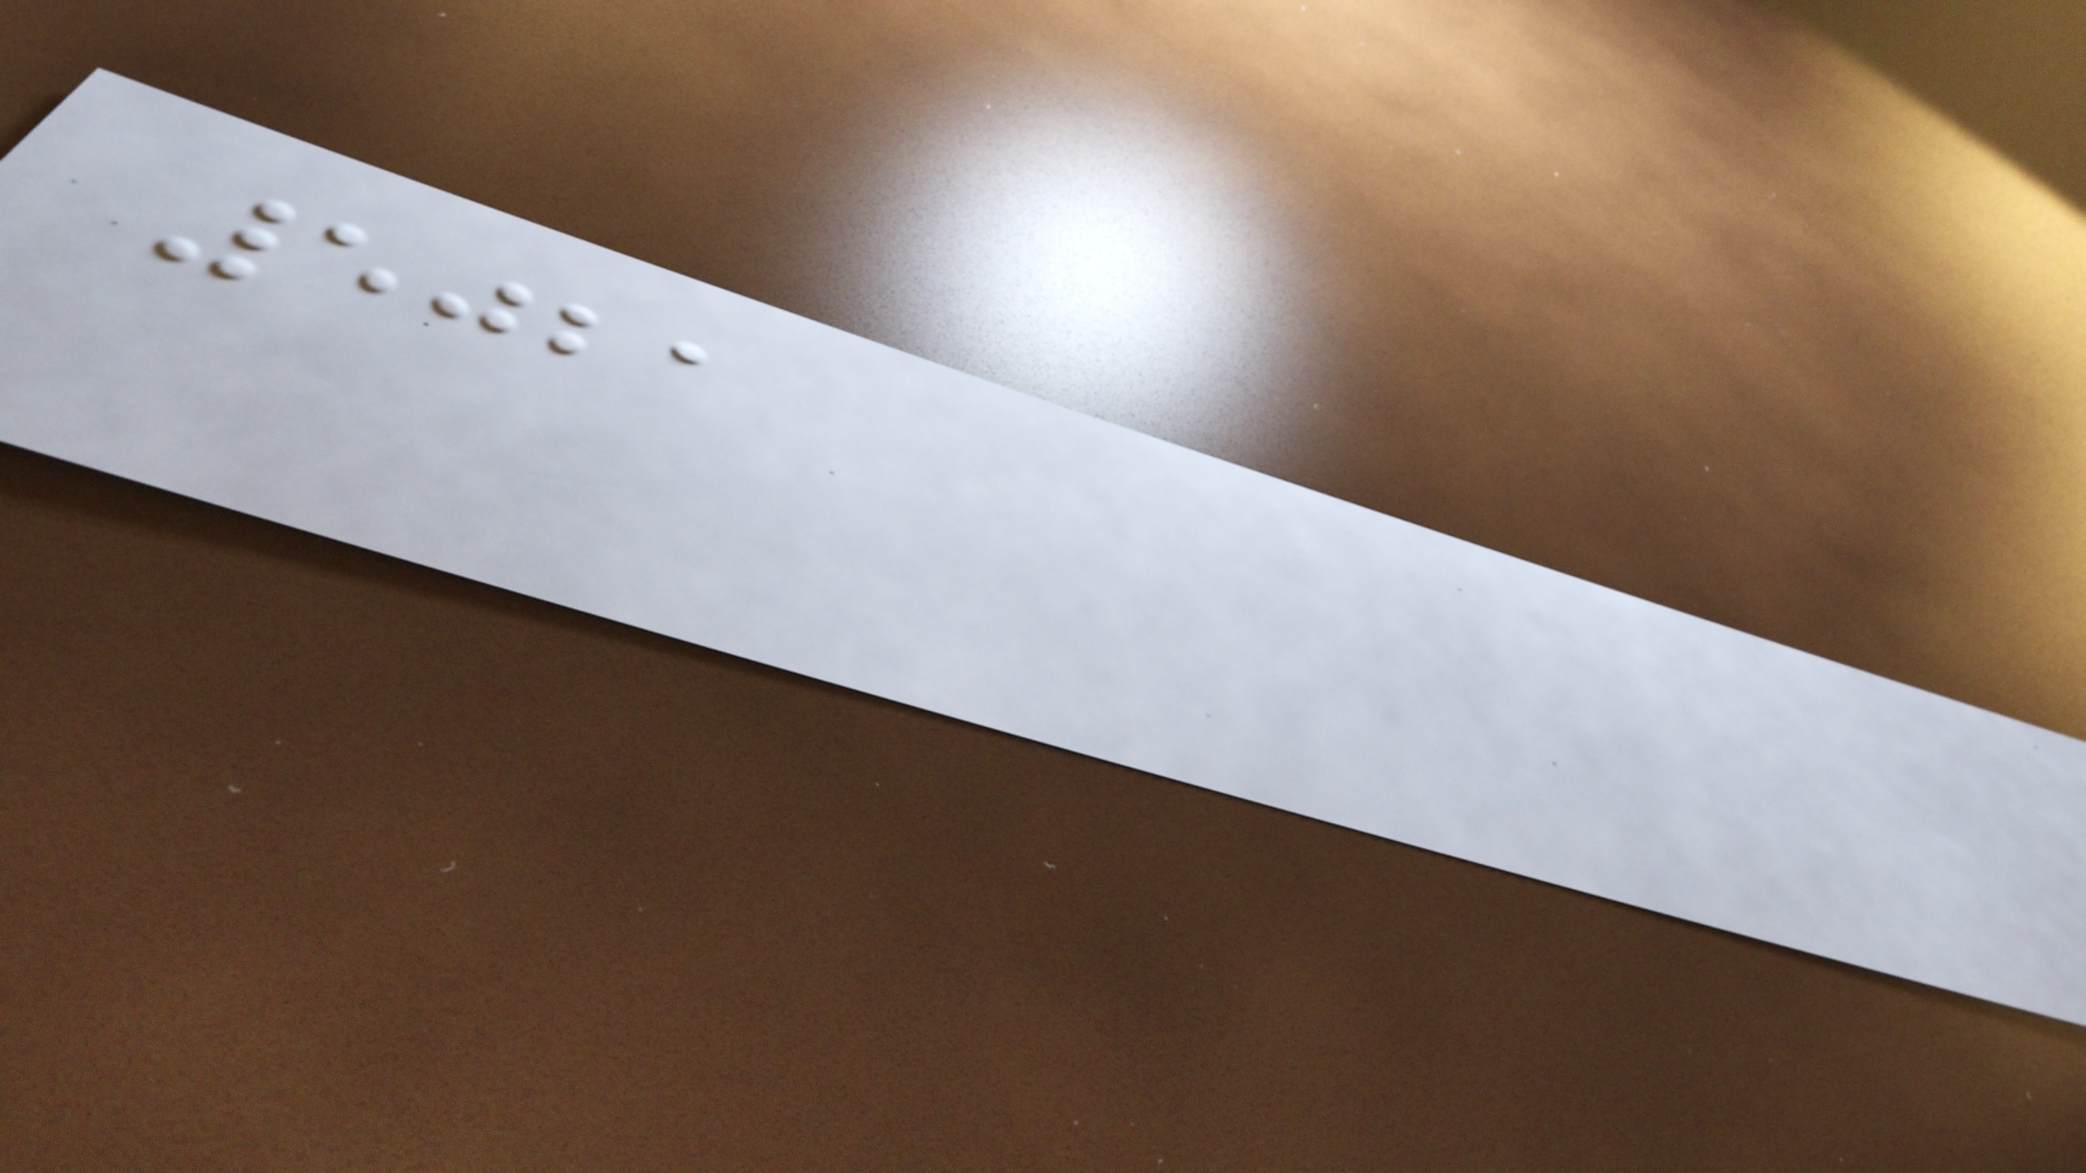5021
